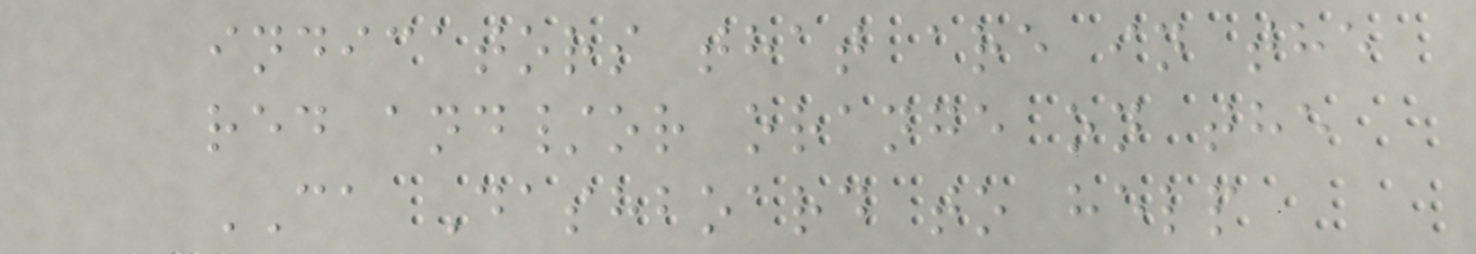indicators that are in the
red and/or orange on the
CA Dashboard to help
